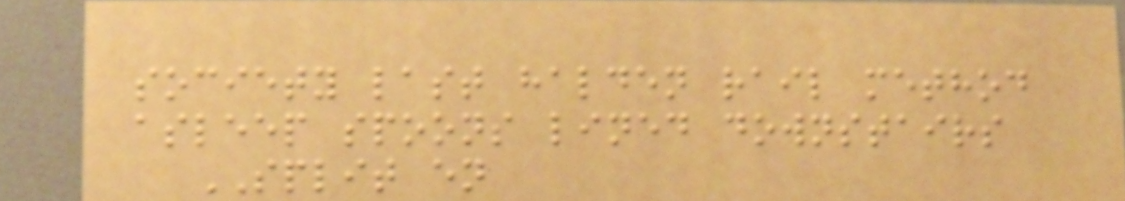society last halden rail method
asleep spoons lined downstairs
SPLIT en
